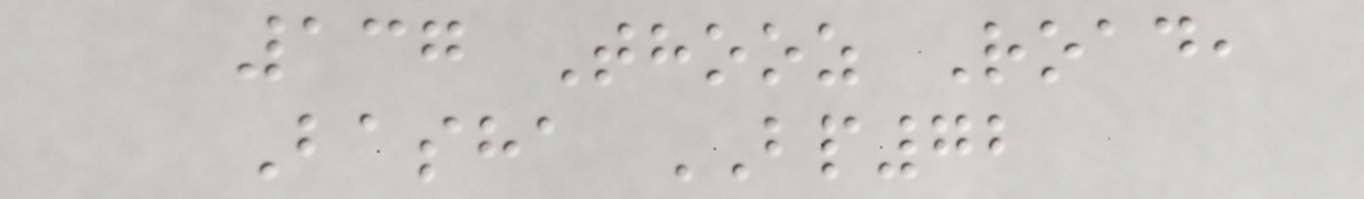137 Thooz Road,
Basha BP72
